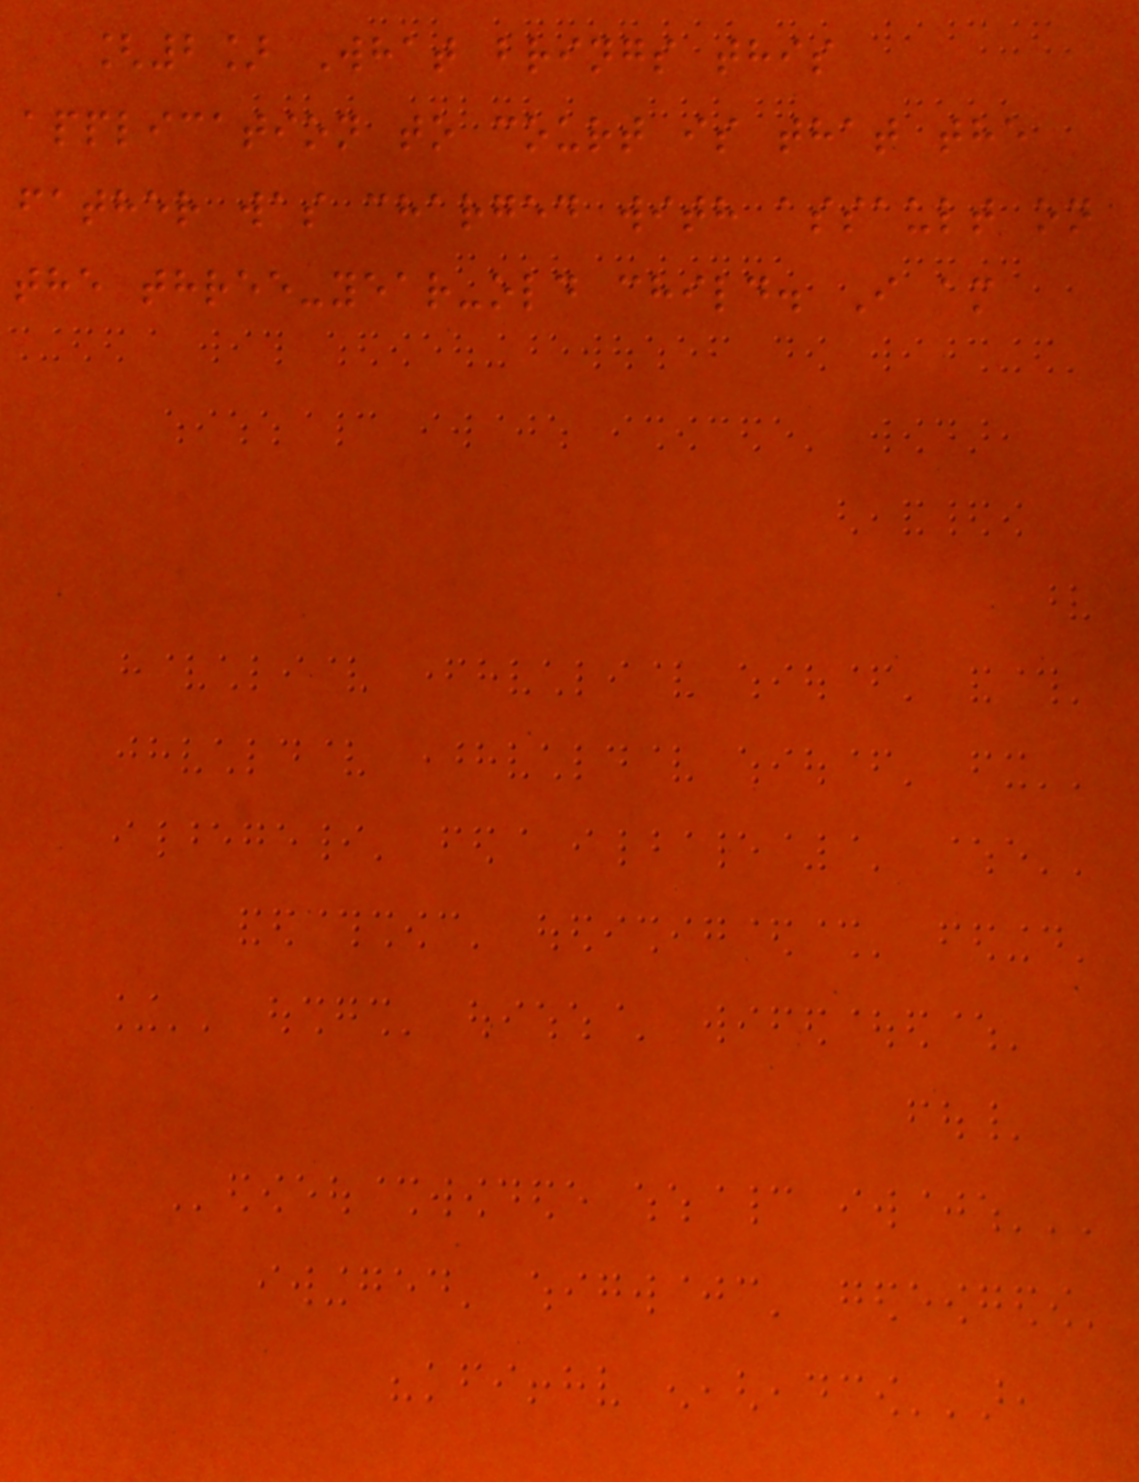[2] What brings this
application to court is that the
father was charged with assault on
the three-year-old child. I am
